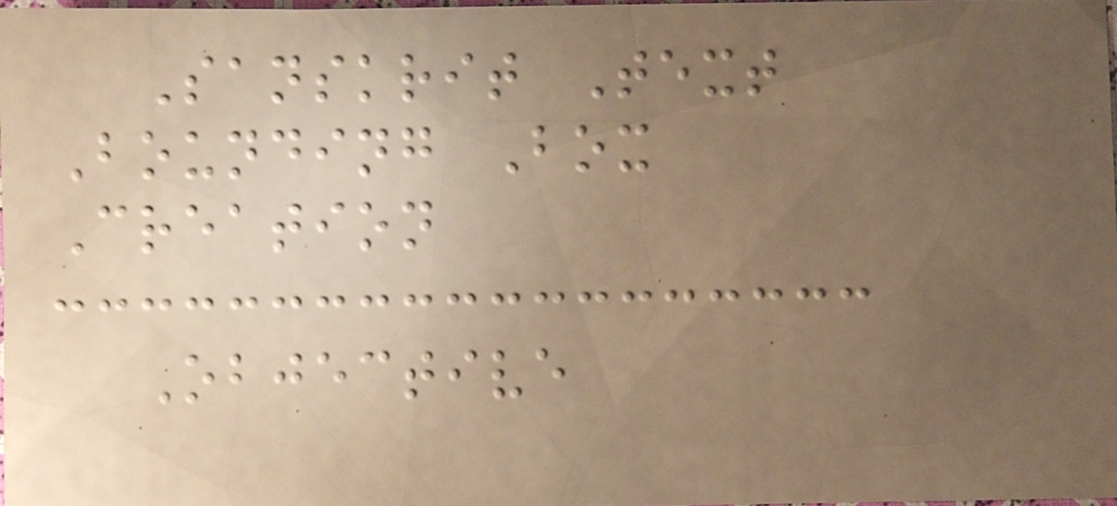Sanskrit Text
Bounding Box
Creation
Objective
